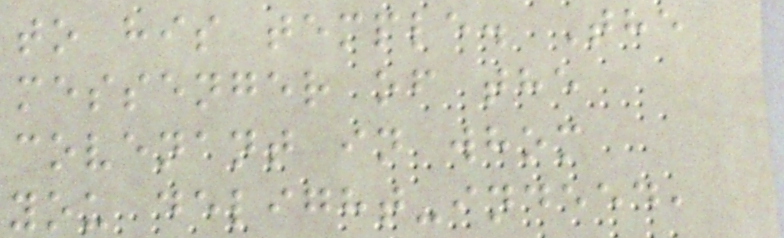to his temple. The
messenger of the
covenant in whom
you delight-indeed,
